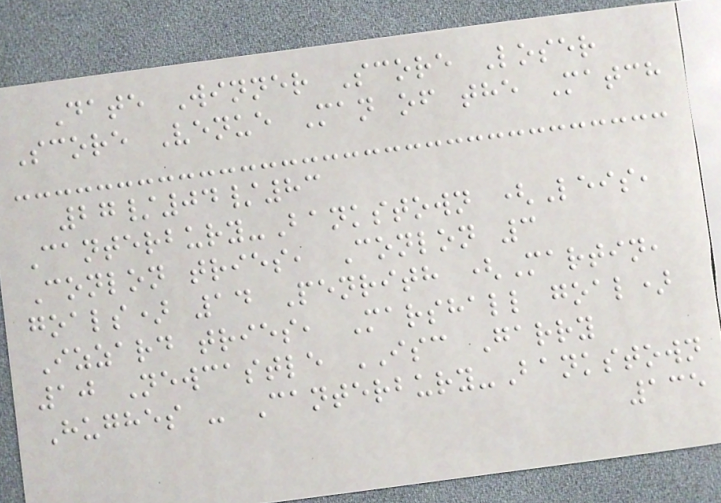Date Winner Score Loser
Score Venue Man of the Match
27/04/83
Canterbury-Bankstown (Leis,
Conlon tries, Conlon 3
goals) 14 Penrith (Martin,
Izzard tries, Marshall goal)
10 Newcastle ISC Garry
Hughes - Canterbury-Bankstown
135
